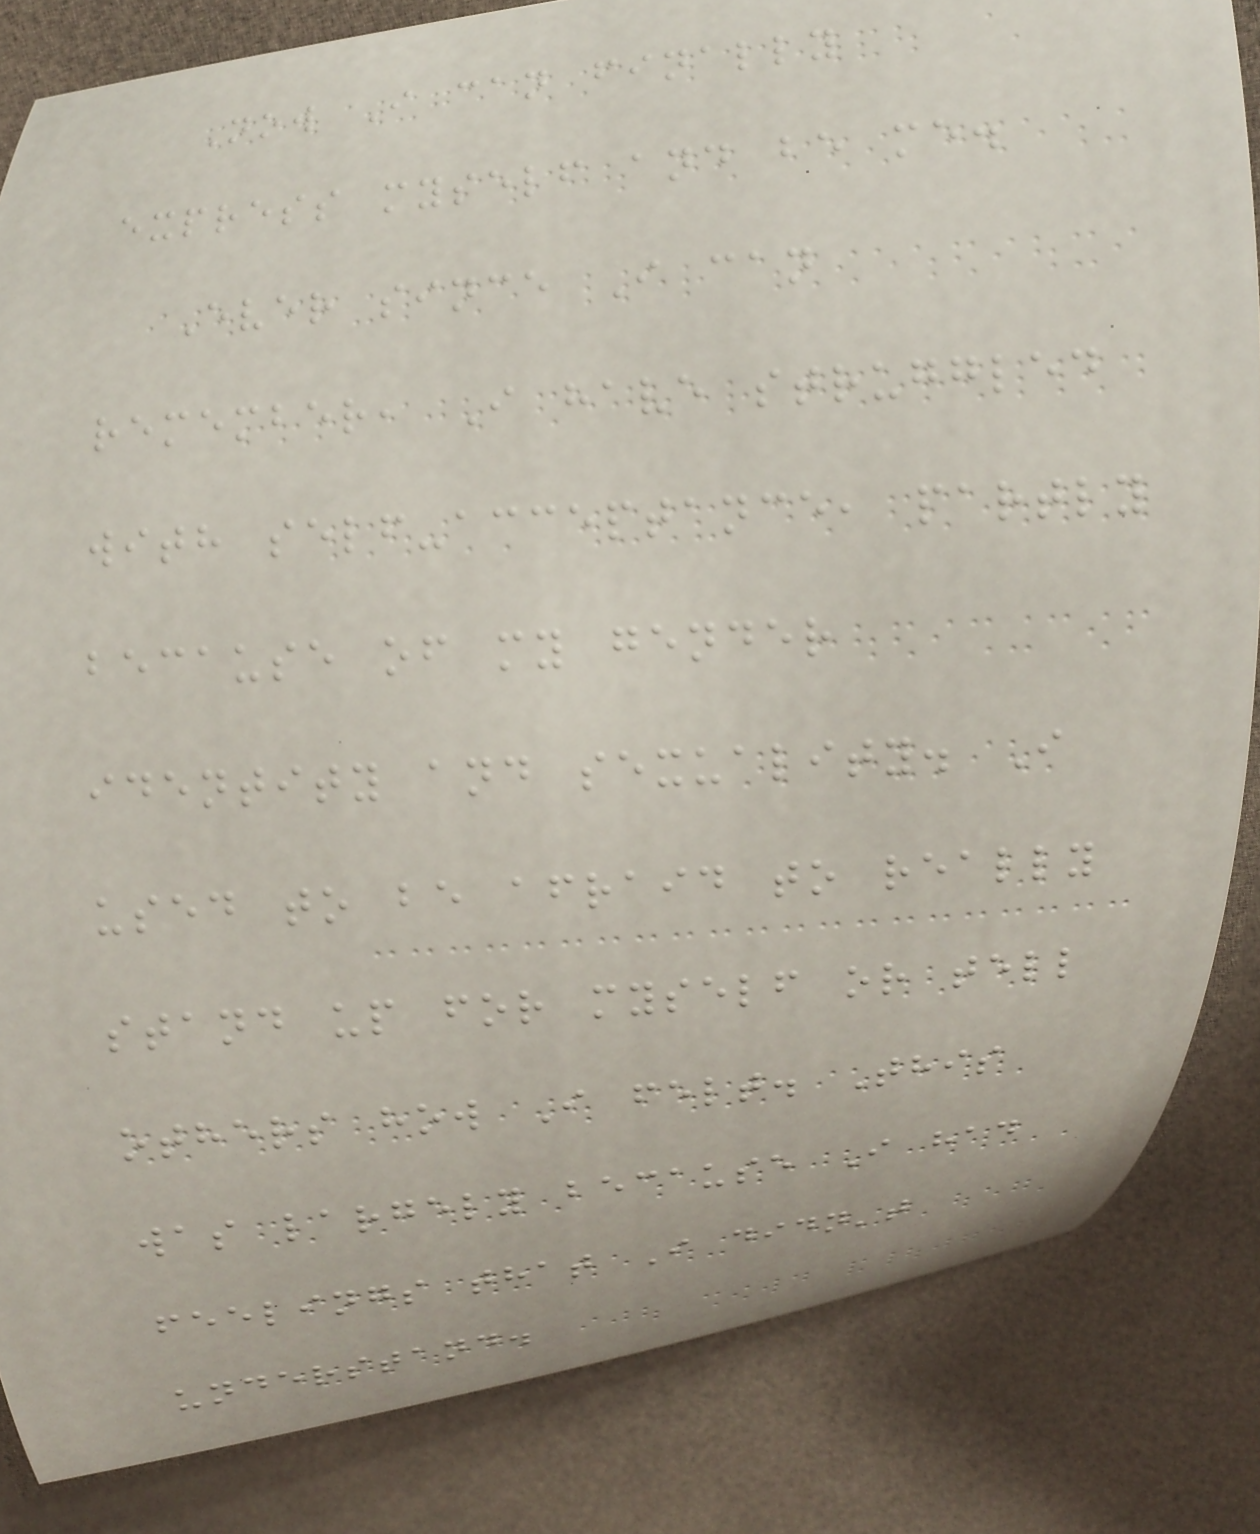Now I can finally
express myself and be me.
Ever since I can
remember, I have struggled
with self-acceptance, partly
because of my gender
identity and sexuality. I
used to be afraid to really
stand up for myself or tell
others how I felt. This
was largely because I had
feelings that I didn't
understand.
